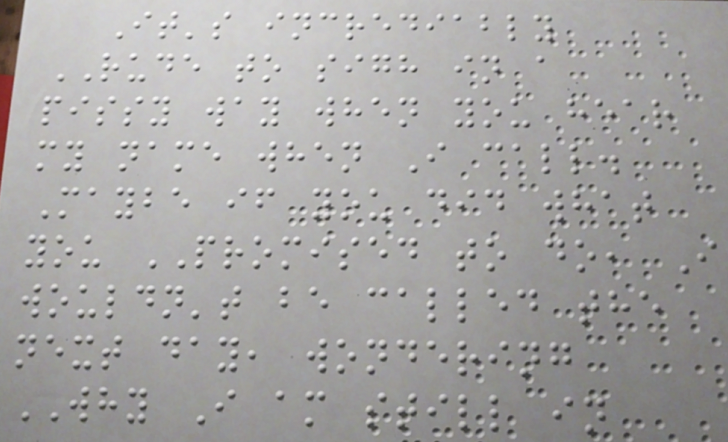It's incrediably
RUDE to sigh in a
pissy way when you hear
my name when I call.
Maybe if you did what
you PROMISED to do, I
wouldn't be called the
next day, wondering
WHY I am still in
